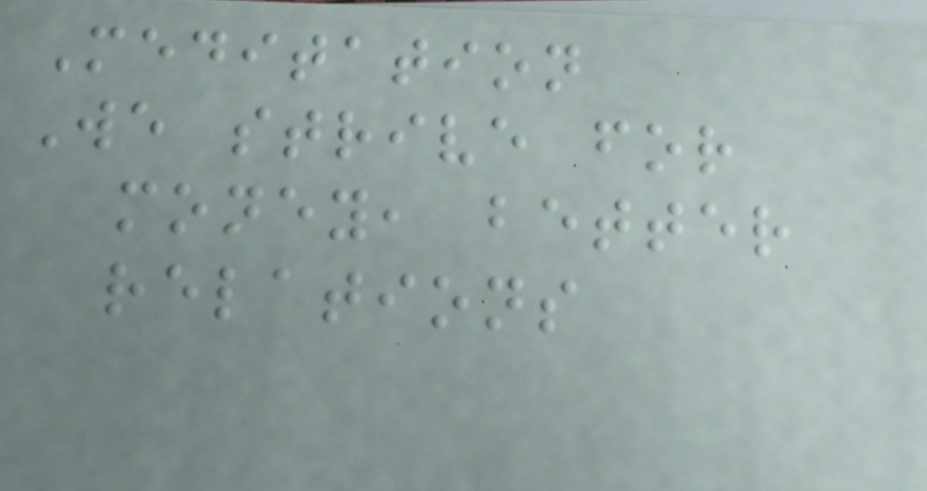Meditation
We strive for
money, better
relations
